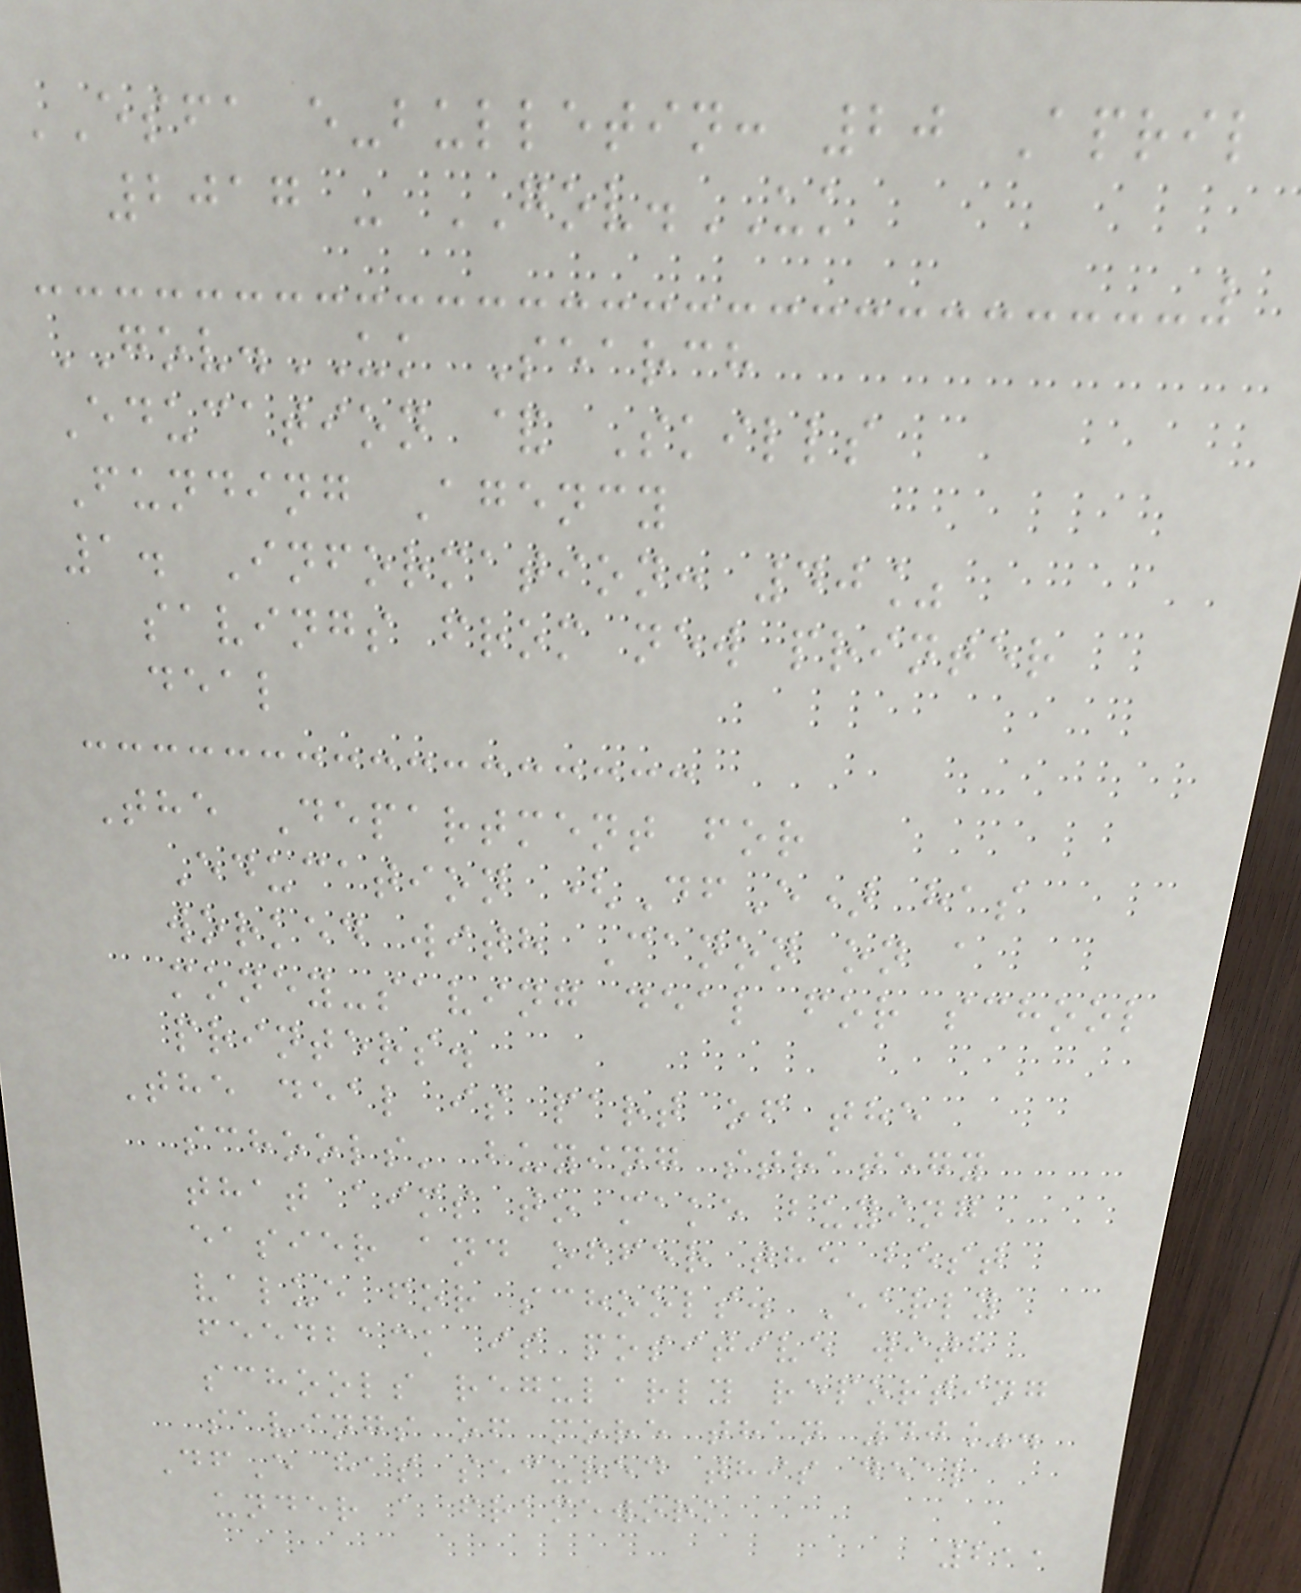ESFA e-bulletin: 20 April
2017 - GOV.UK
GOV.UK Search
Education & Skills
Funding Agency
1. Information: 40%
savings from new printer
deal
The Department for
Education (DfE) has
worked with Canon on a
money-saving deal for school
printers.
The deal is part of the
schools' buying strategy
that aims to make buying
easier and offer the best
value for schools. Early
feedback is positive with
schools regularly reporting
savings of more than 40%.
DfE has secured this deal
under a framework
211
